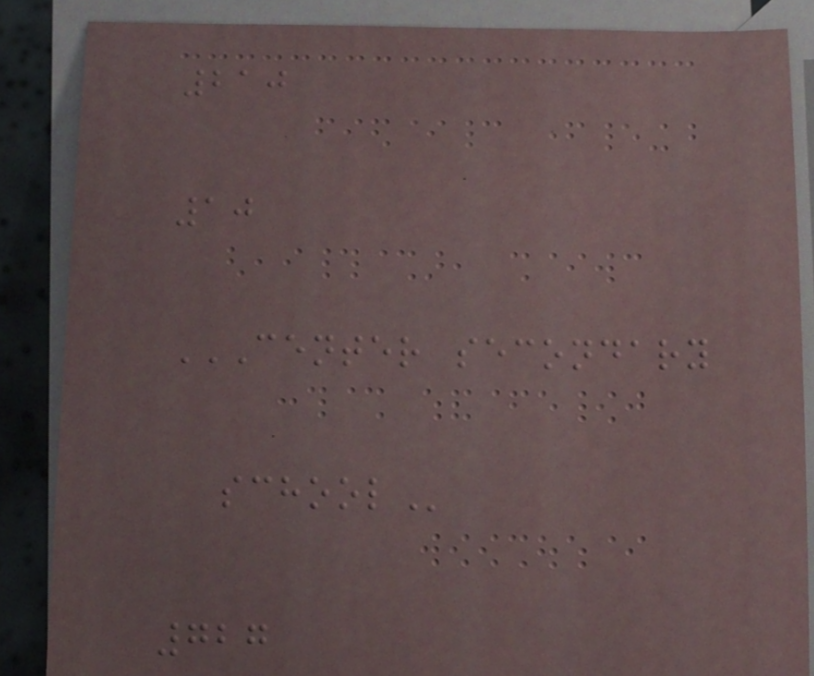210
10
CENTER SECONDARY
SCHOOL
727
